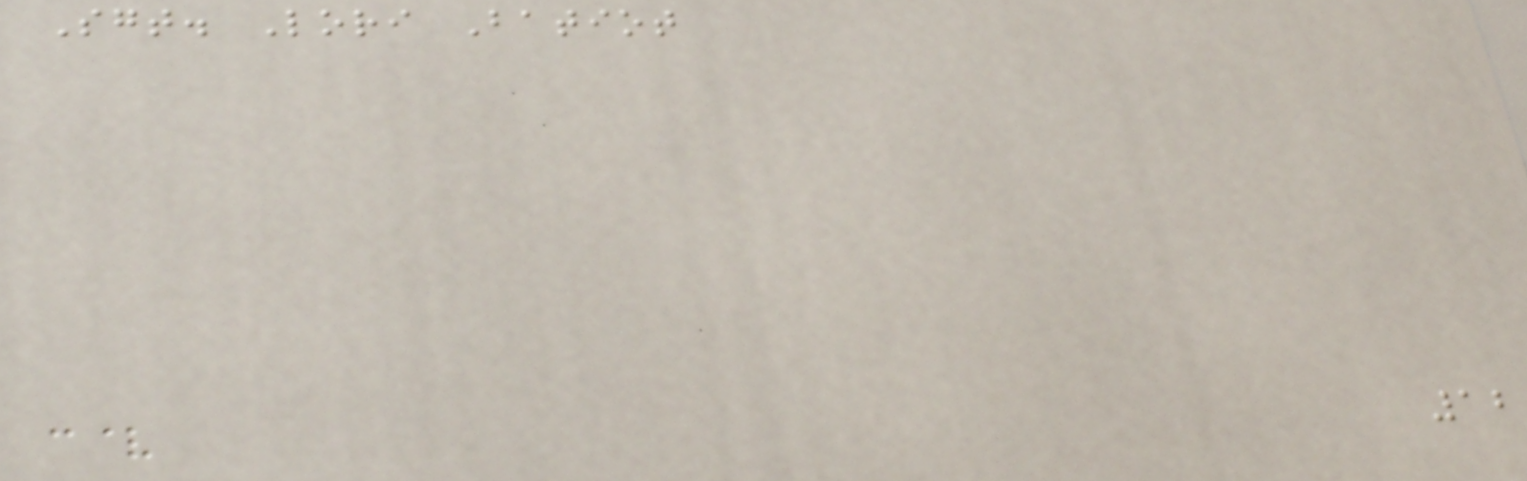Sgt. Lori Batiot
12
